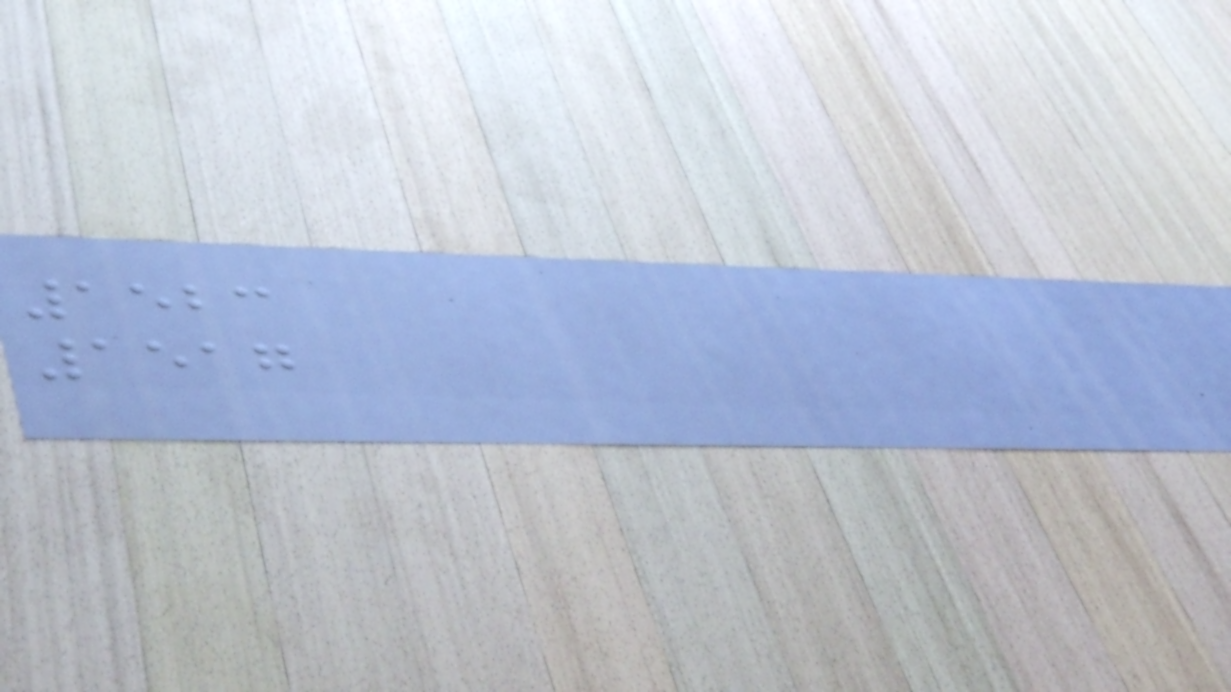1523
1517
